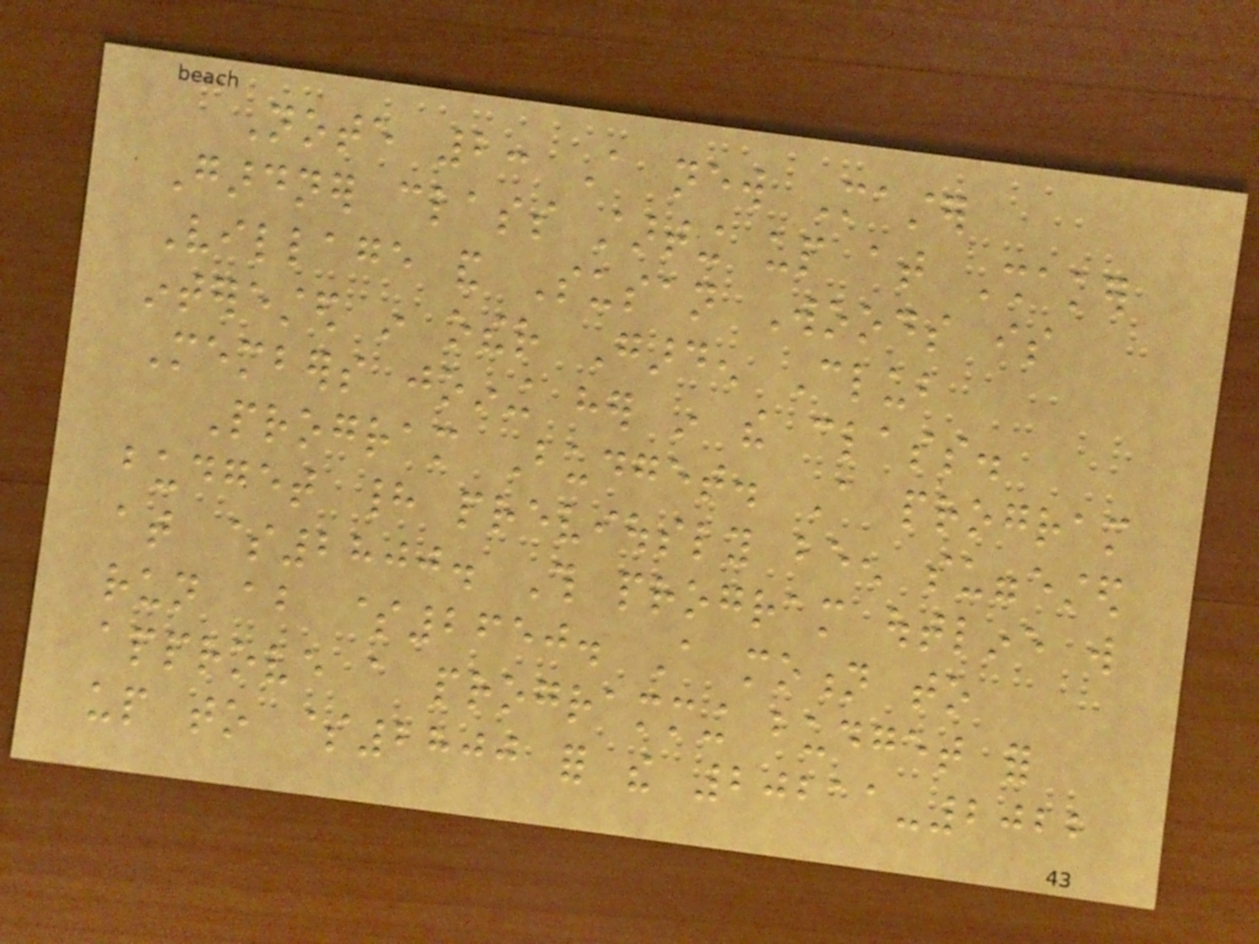Note 2: A new Master
Gardner class starting up at Shaker
Village and Susan Woods is
interested in other Garden Club
Members joining her in the class.
Program Budget. A program
budget had previously been suggested
at $2800. This program outline will
run about $2650. A motion to
approve a programming budget for
up to $2800 for the 20211-2022
